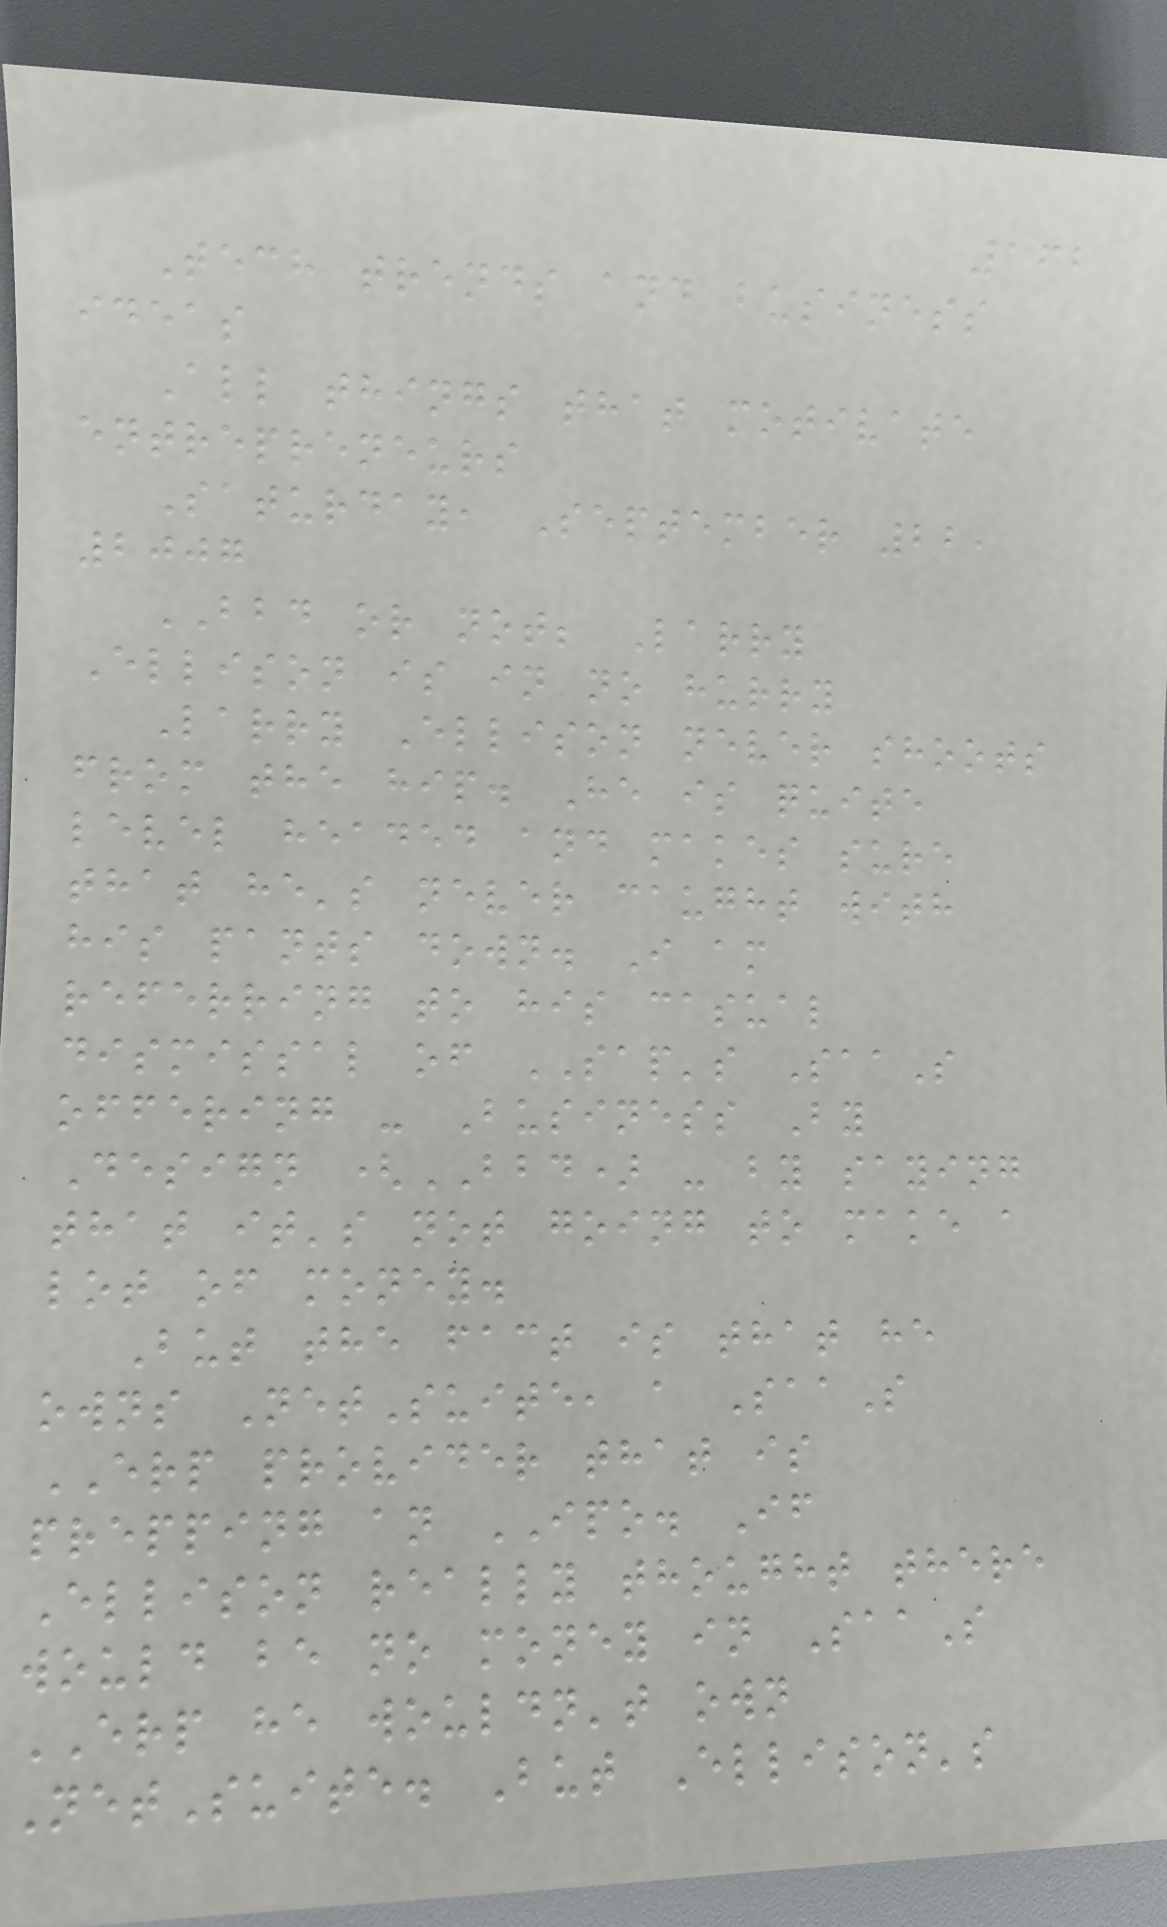162
Tech trends and business
ideas
All things that motivate
entrepreneurs
Saturday, September 22,
2007
BBD or not; Larry
Ellison is in no hurry
Larry Ellison never shoots
from the hip. He is quite
level headed and makes sure
that he's never caught with
his pants down. I am
referring to his casual
dismissal of SAP's SaaS
offering - Business By
Design (BBD) - by saying
that it's not going to make a
lot of money.
But the fact is that he
owns NetSuite, a SaaS
ERP provider that is
prepping an IPO. If
Ellison really thought there
would be no money in SaaS
ERP he wouldn't own
NetSuite. But Ellison's
